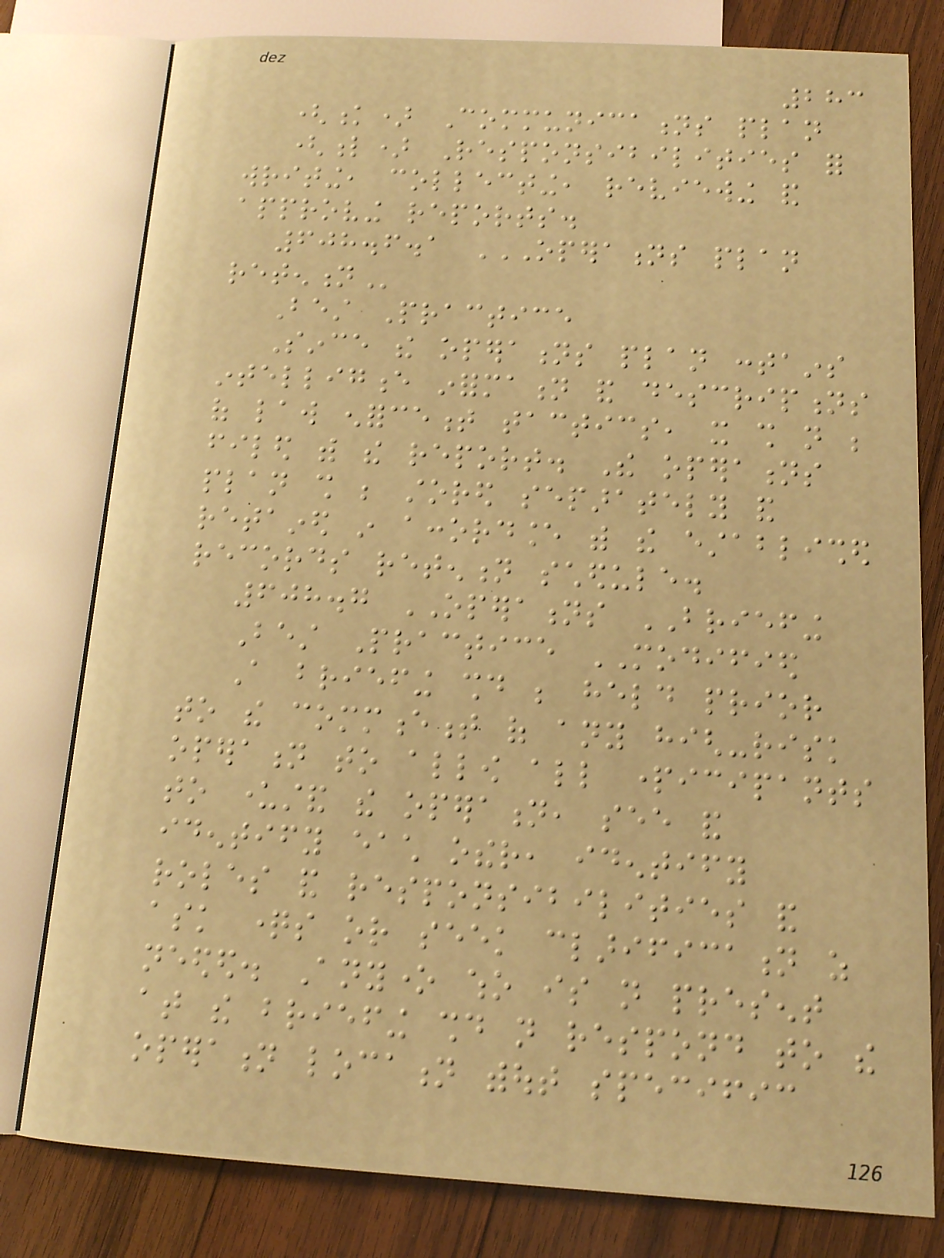283
(k) Communications plan
(l) Responsibilities for
writing, collecting, reviewing and
approving reports.
608.6.1 OPERATIONS PLAN
RETENTION
Best Practice
Since the operations plan contains
intelligence information and descriptions
of law enforcement tactics, it shall not be
filed with the report. The operations
plan shall be stored separately and
retained in accordance with the established
records retention schedule.
608.7 OPERATIONS BRIEFING
Best Practice MODIFIED
A briefing should be held prior
to the commencement of any high-risk
operation to allow all participants
to understand the operation, see and
identify each other, identify
roles and responsibilities and
ask questions or seek clarification as
needed. Anyone who is not present
at the briefing should not respond to the
operation location without specific
